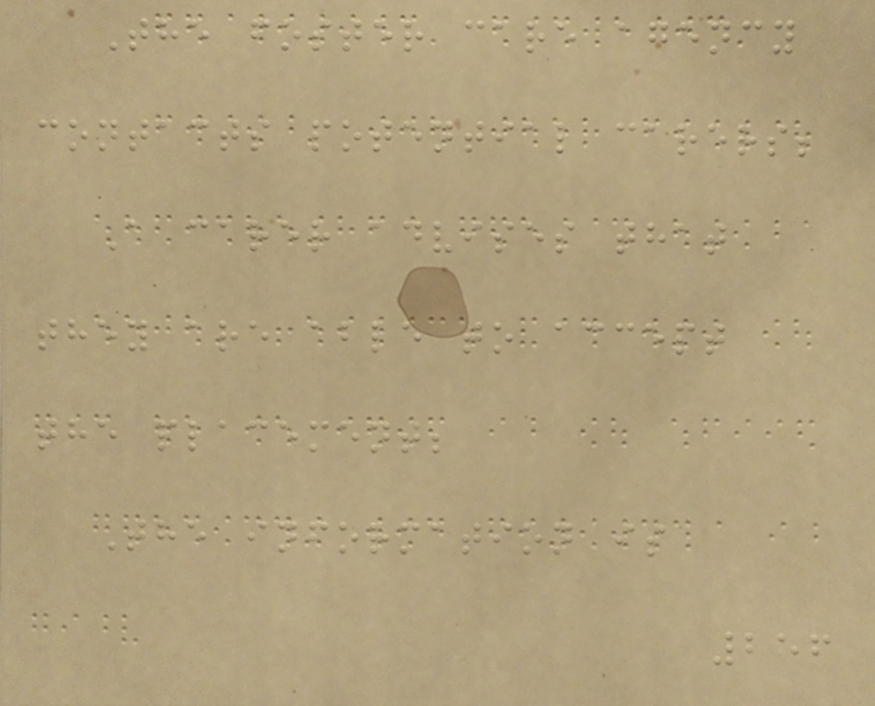The foster care agency
contacts potential carers;
A carer advises that
they are able to accept
the placement;
The information is
256
